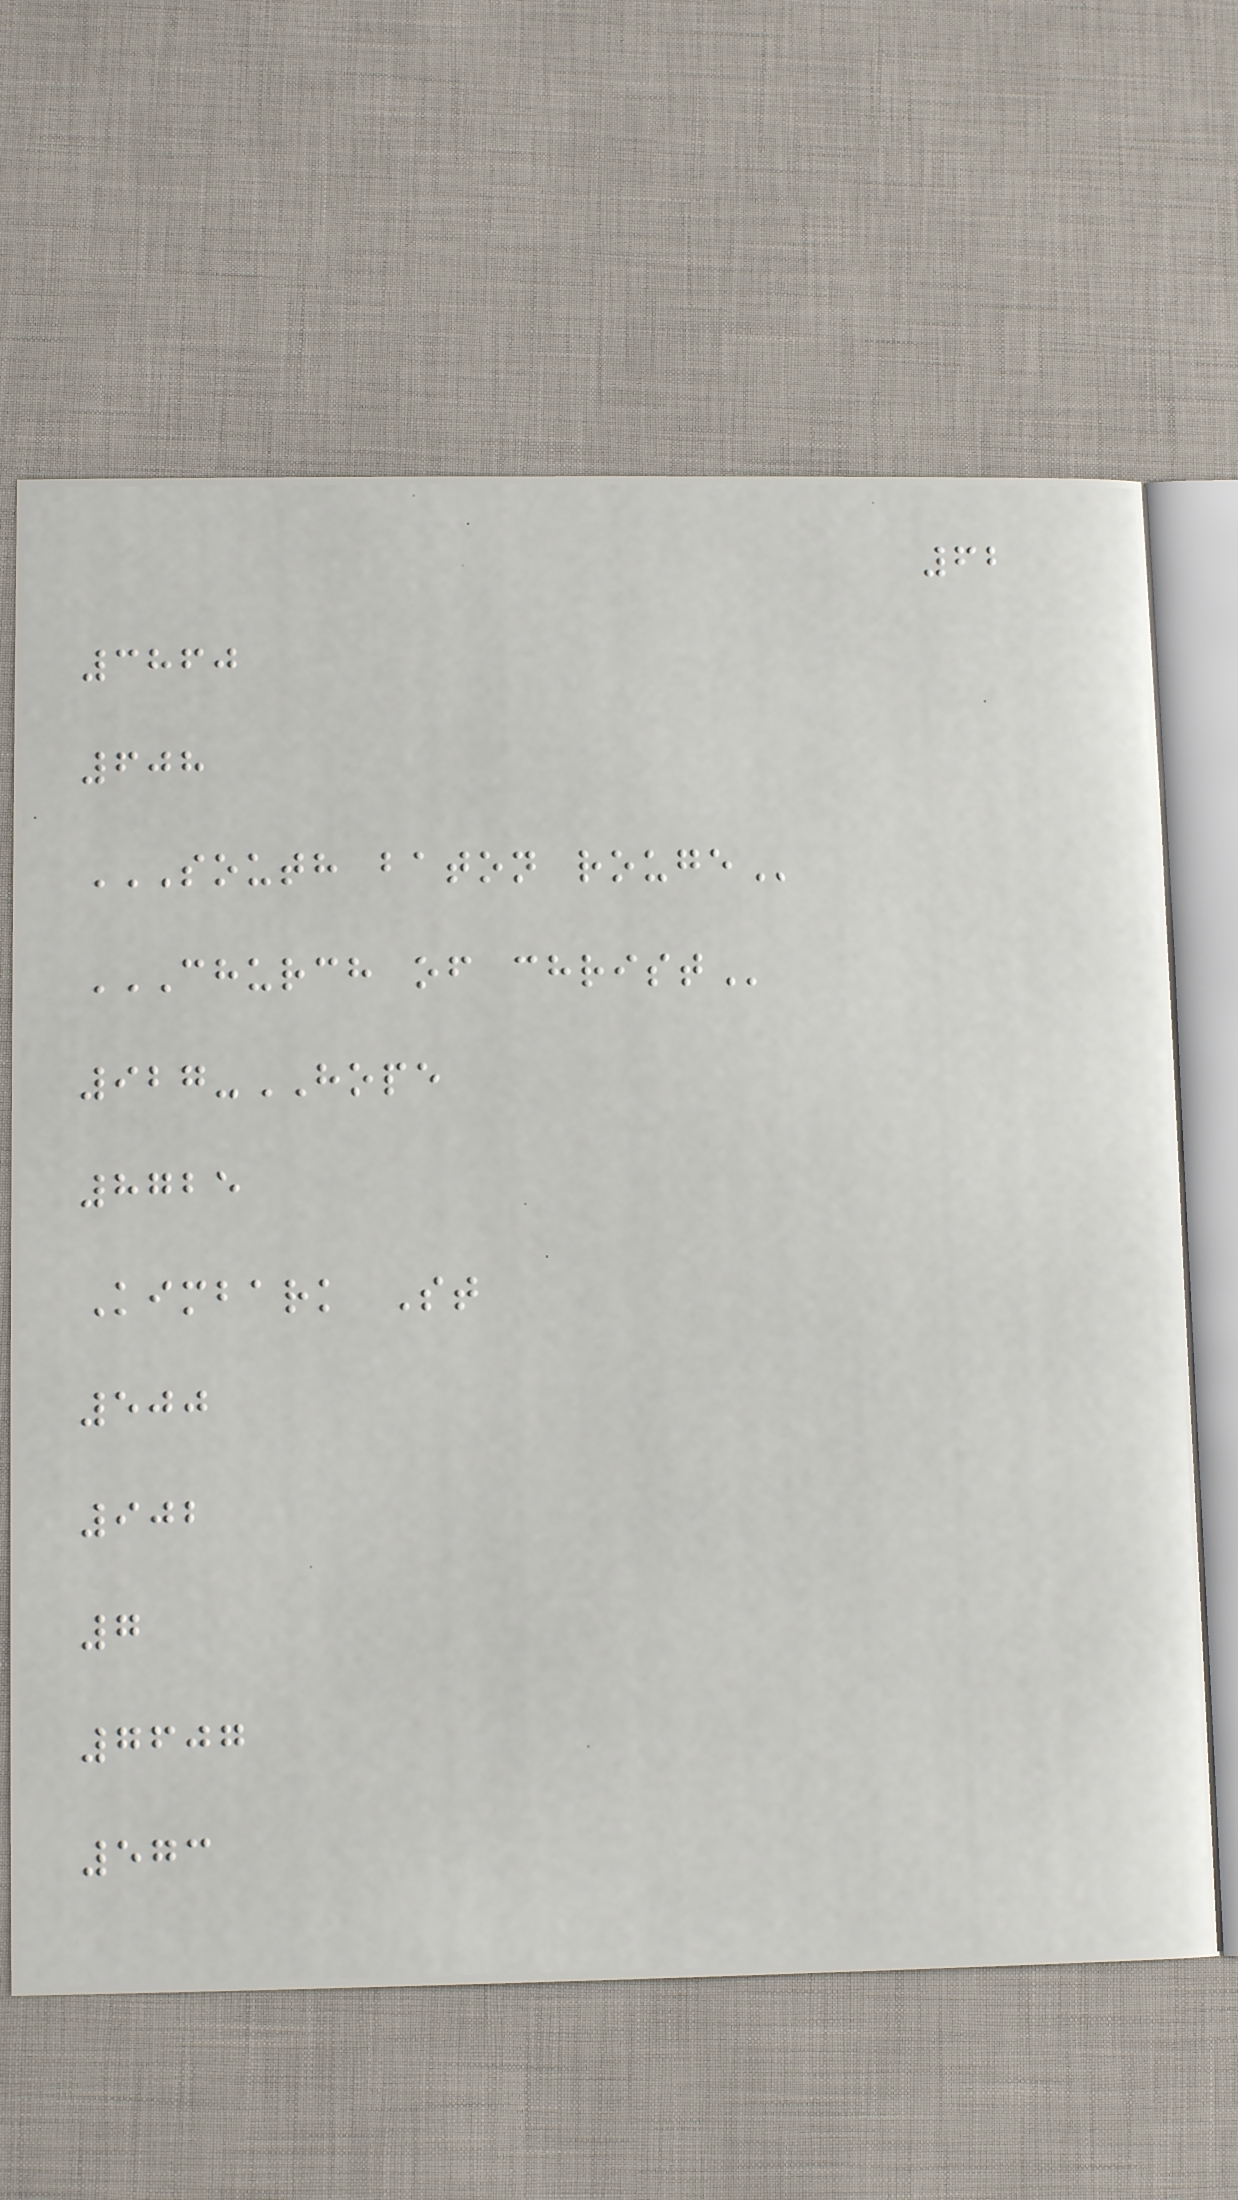62
3860
608
SOUTH BATON ROUGE
CHURCH OF CHRIST
927-HOPE
8725
Kimbark St
500
902
7
7607
573
